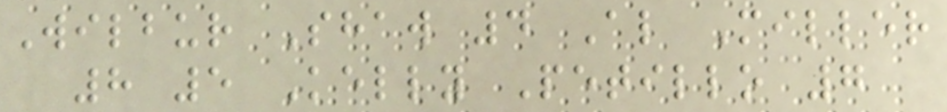Wilbur Shaw 4 Al Miller
8 5 Kelly Petillo 7
